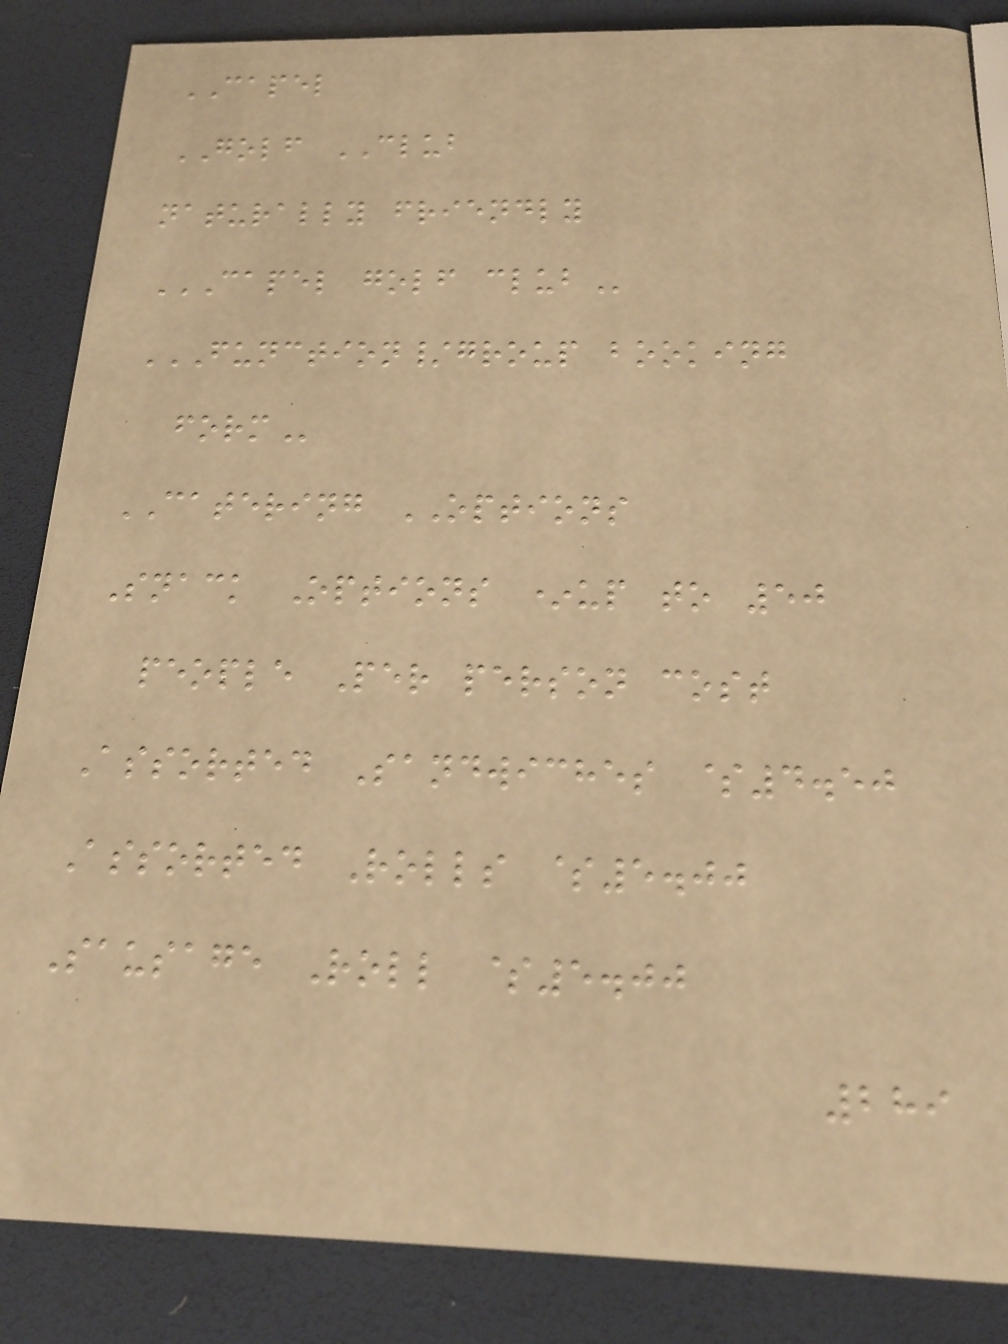CAPEL
GOLF CLUB
naturally friendly
CAPEL GOLF CLUB
FUNCTION/GROUP BOOKING
FORM
CATERING OPTIONS
Snack Options *up to 50
people Per person cost
Assorted Sandwiches $4.50
Assorted Rolls $5.00
Sausage Roll $5.00
289
